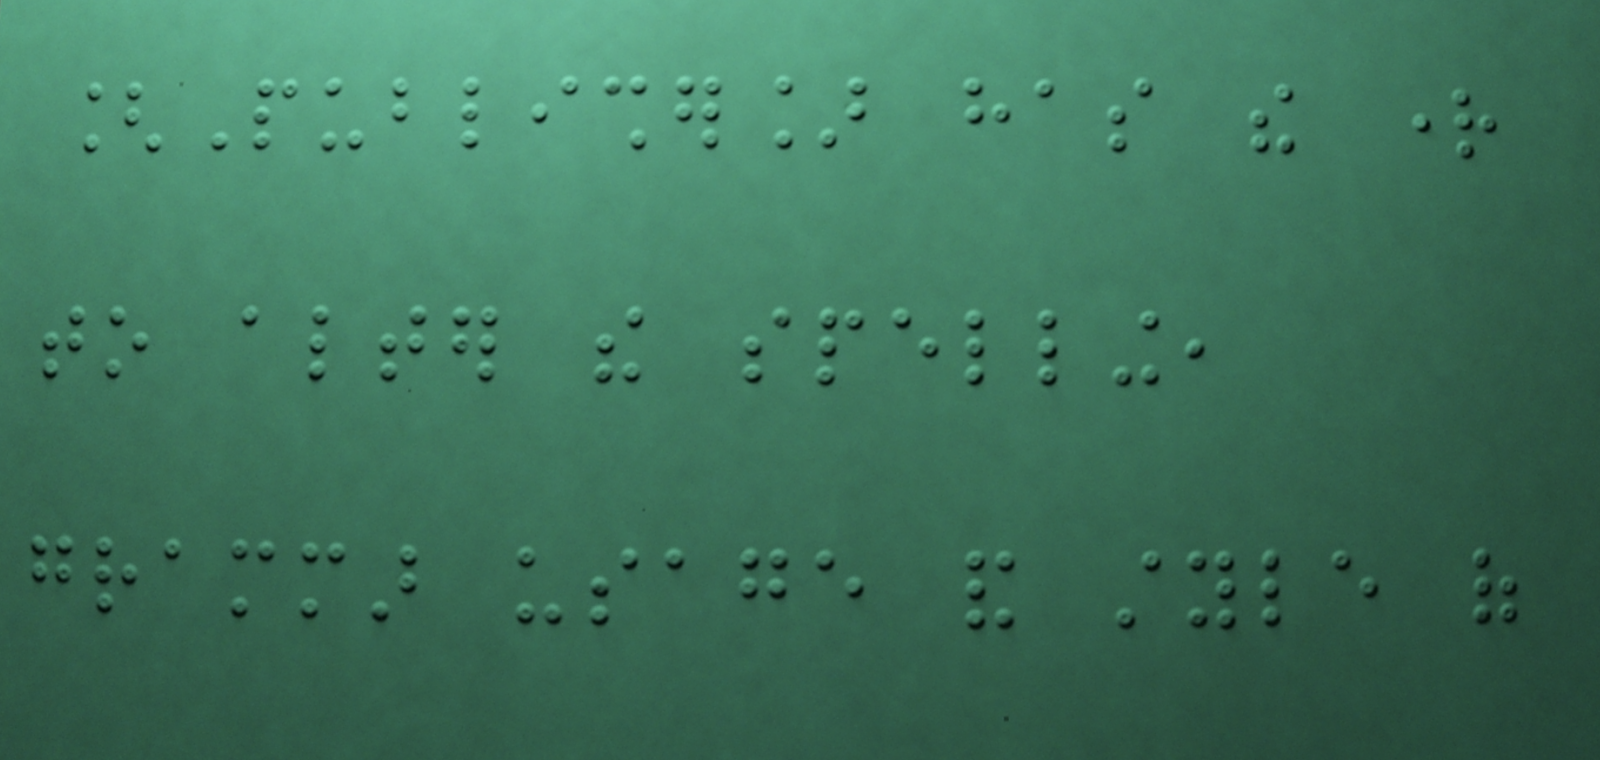[Publisher] has the right
to alter the spelling,
grammar usage and style of
